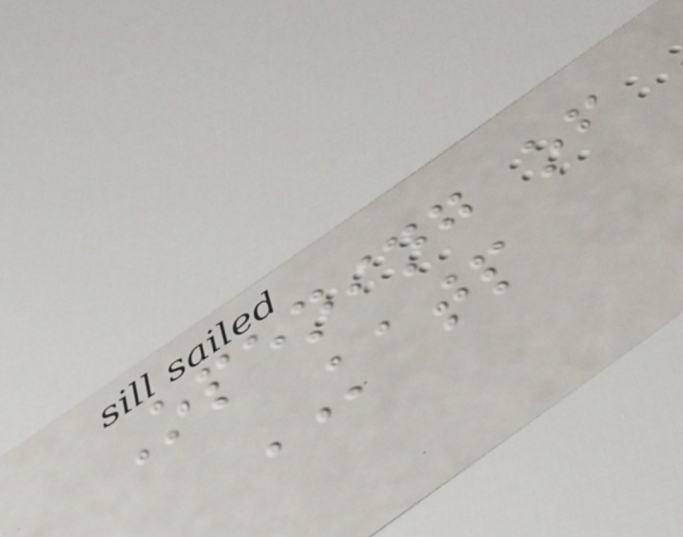Opening of
KATP
